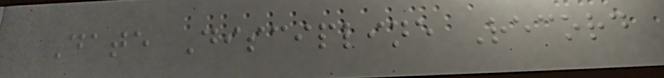Date Discipline Record
